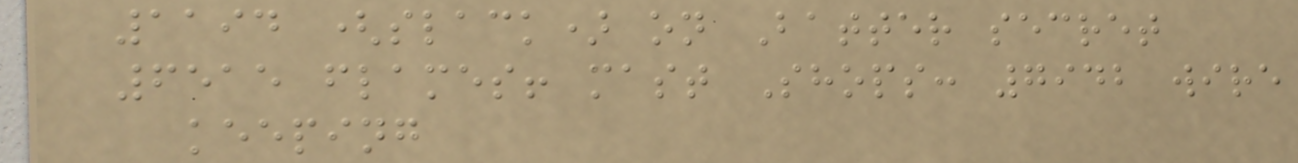1194 (slack) on Batter secret
6515 flames! mast Shops: 7942 wire
keeping
